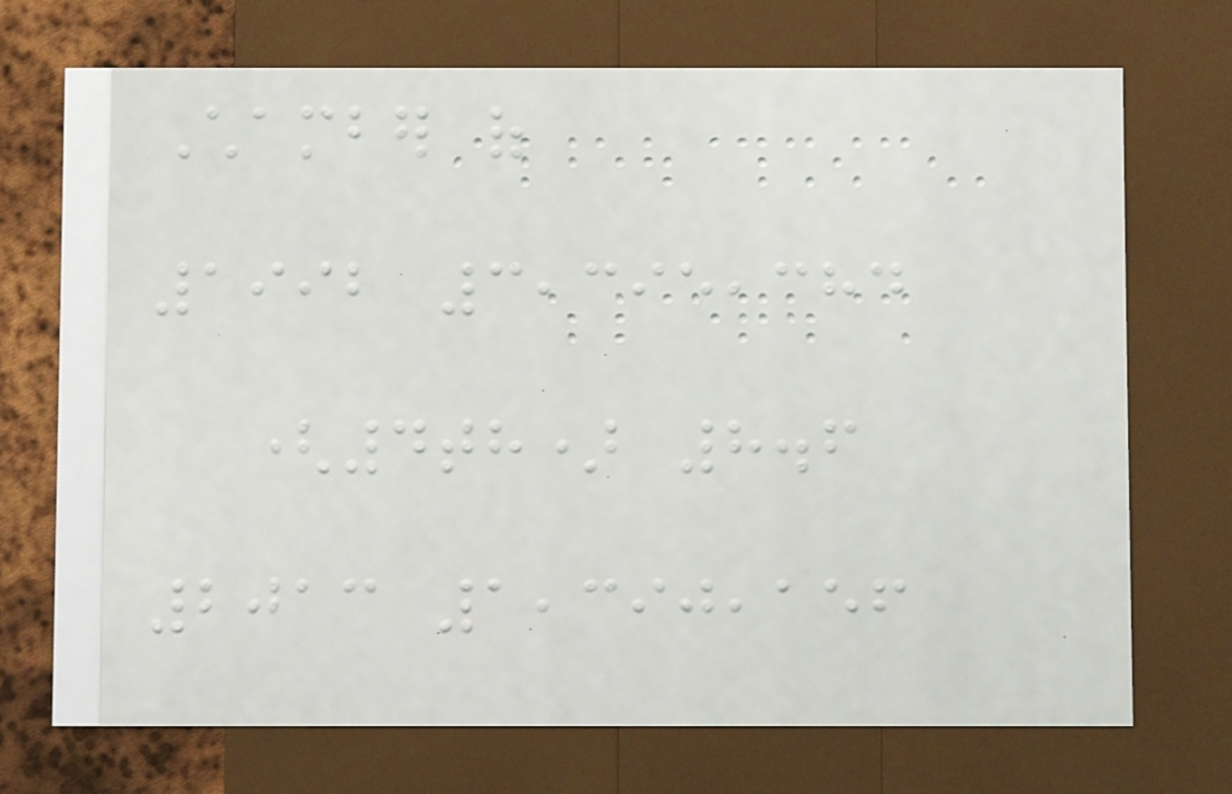Chamber of
1992 3,395,384
(4th) 8.6
2013 1,390,156
